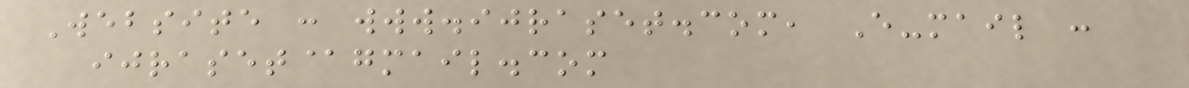Website : www.ijraset.com, E-mail :
ijraset@gmail.com
